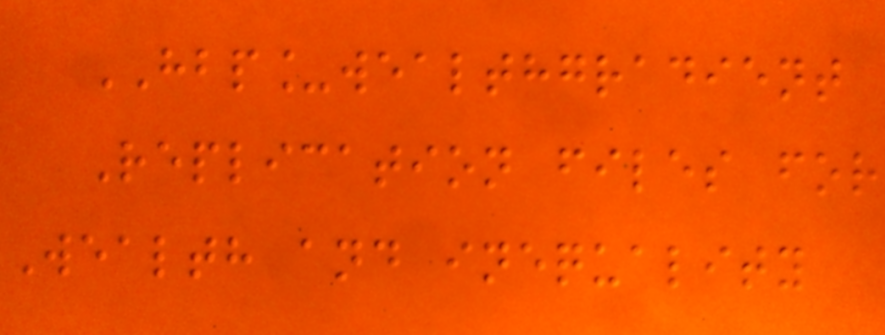HBP_wealthgradient
Replication files for
Wealth and inequality
